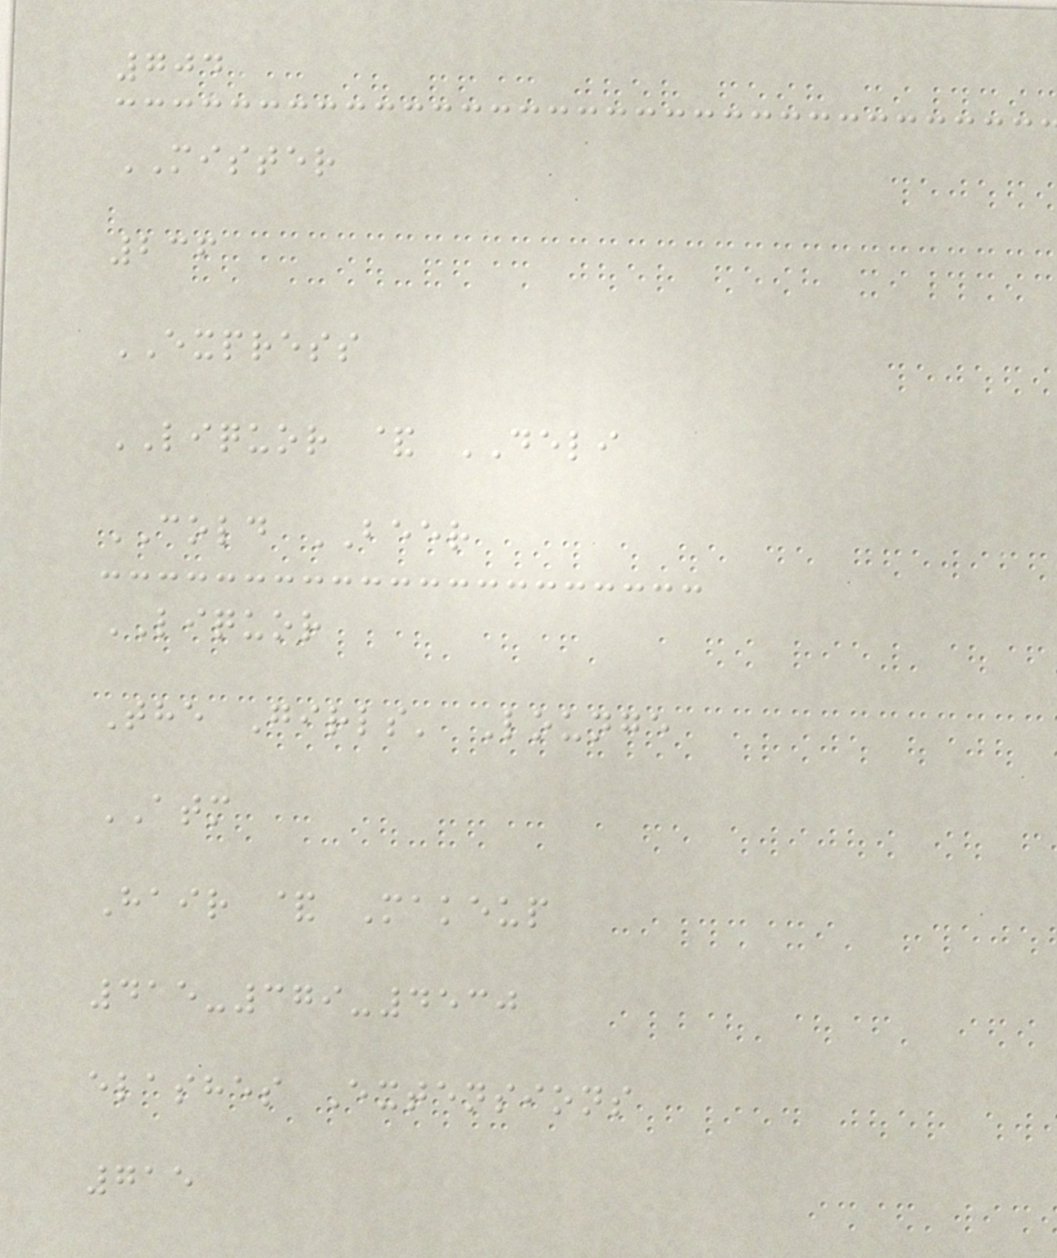704
MISTER
236
EXPRESS
LIQUOR & DELI
COLD BEER
LIQUOR
The Girls' Lounge
ATM
Hair & Makeup
415-379-4530
elashes Extensions
715
